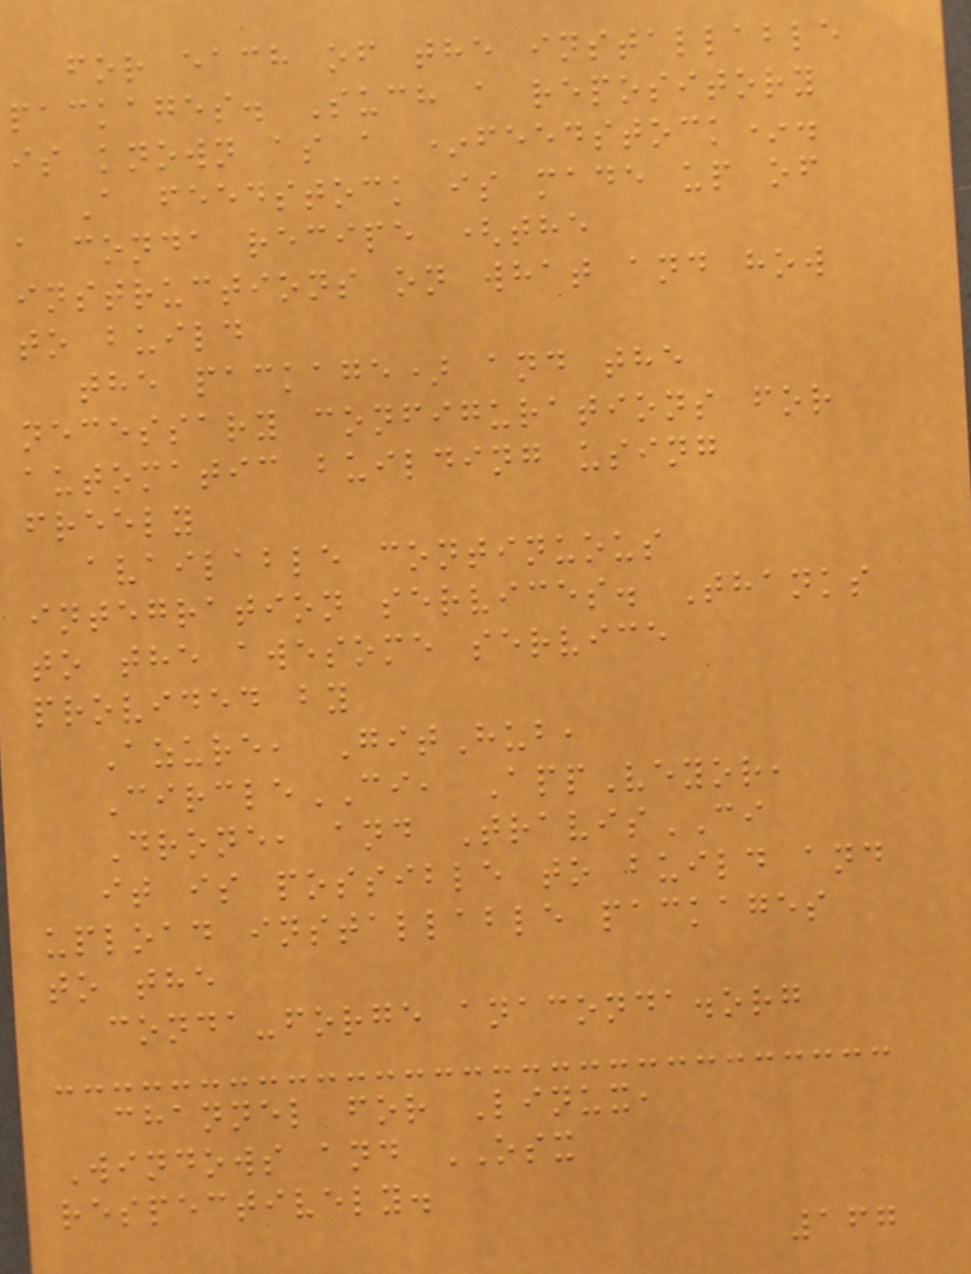for each of the installable
packages. Such a repository
is known as a *feedstock*.
A feedstock is made up of
a conda recipe (the
instructions on what and how
to build
the package) and the
necessary configurations for
automatic building using
freely
available continuous
integration services. Thanks
to the awesome service
provided by
Azure, GitHub,
CircleCI, AppVeyor,
Drone, and TravisCI
it is possible to build and
upload installable packages
to the
conda-forge anaconda.org
channel for Linux,
Windows and OSX
respectively.
167
